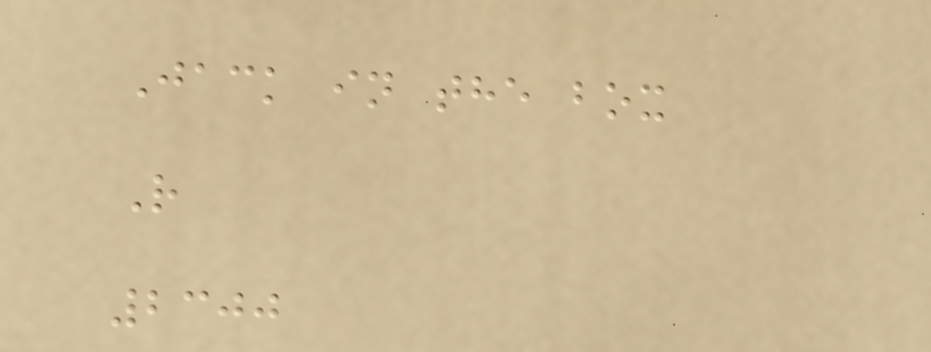Jack in the box
R
2300
